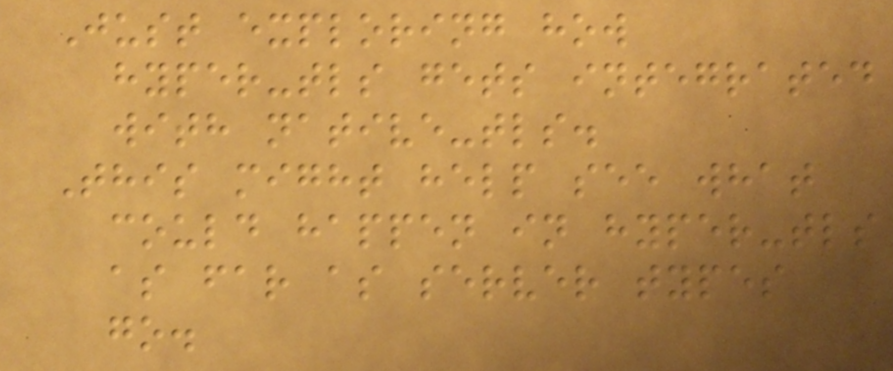Just exploring how
hyper-tls gets integrated
with native-tls.
This might help see what
could happen in hyper-tls
as far as server types
go.
